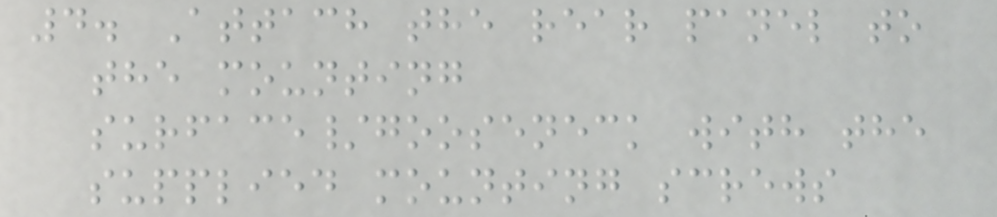4. Attach the rear panel to
the mounting
surface/gooseneck with the
supplied mounting screws
